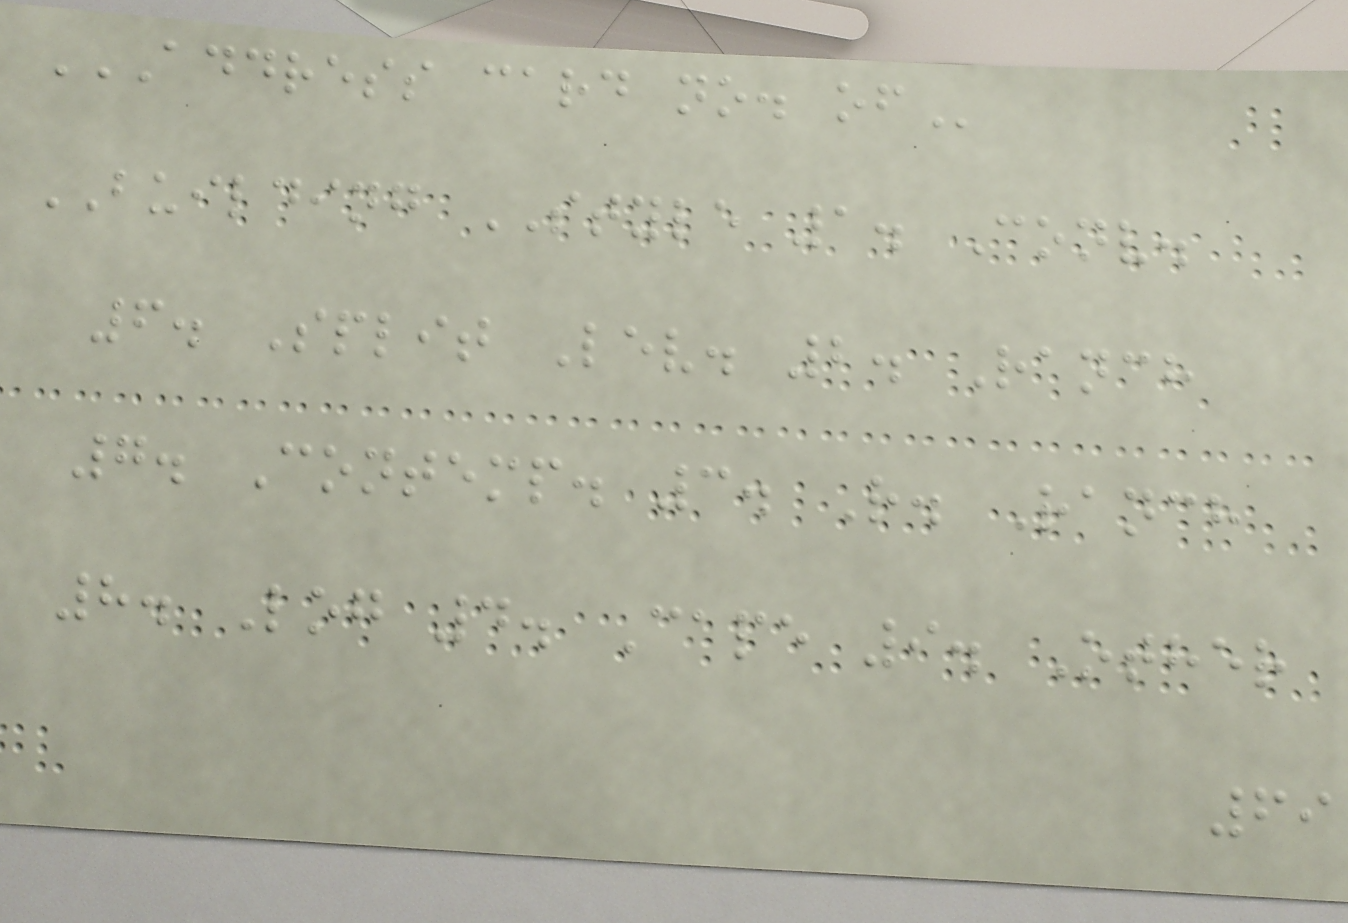ADDRESS CARD NO. OF
BUILDING STYLE 1. Conv.
6. Split Lev. 2. Ranch
7. Contemp. 3. R. Ranch
8. Log 4. Cape 9. Other
69
